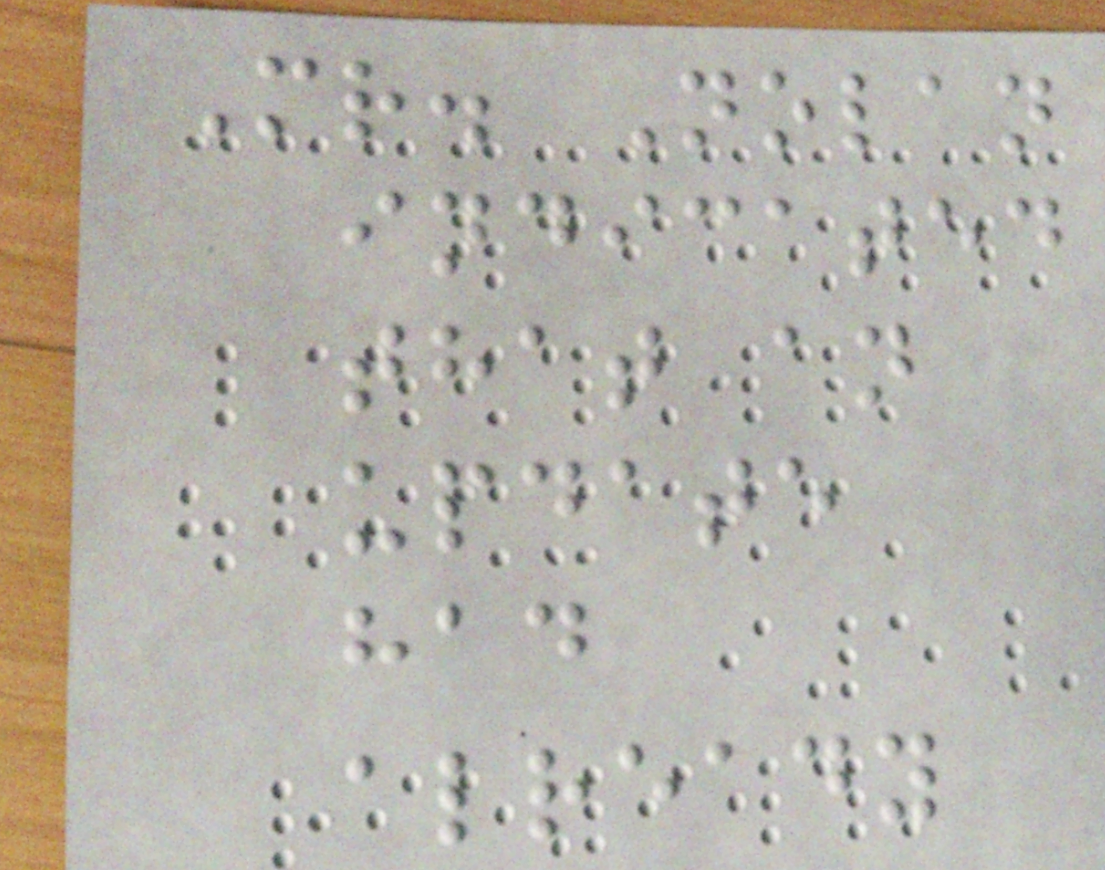Mr. Nolan
indicated
that an
update
had
already
